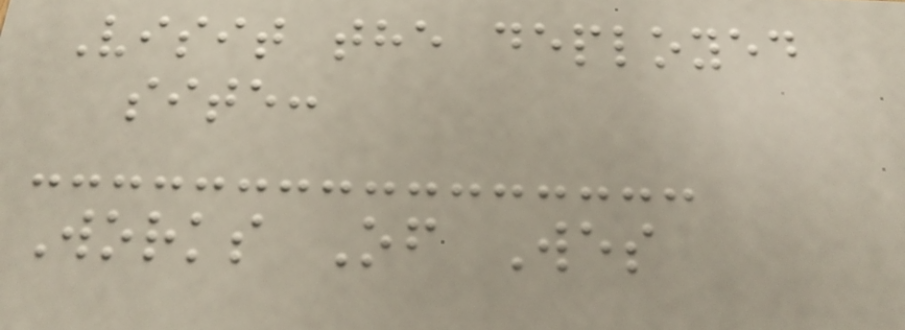Visit the deployed
site:
Works Of Wes
